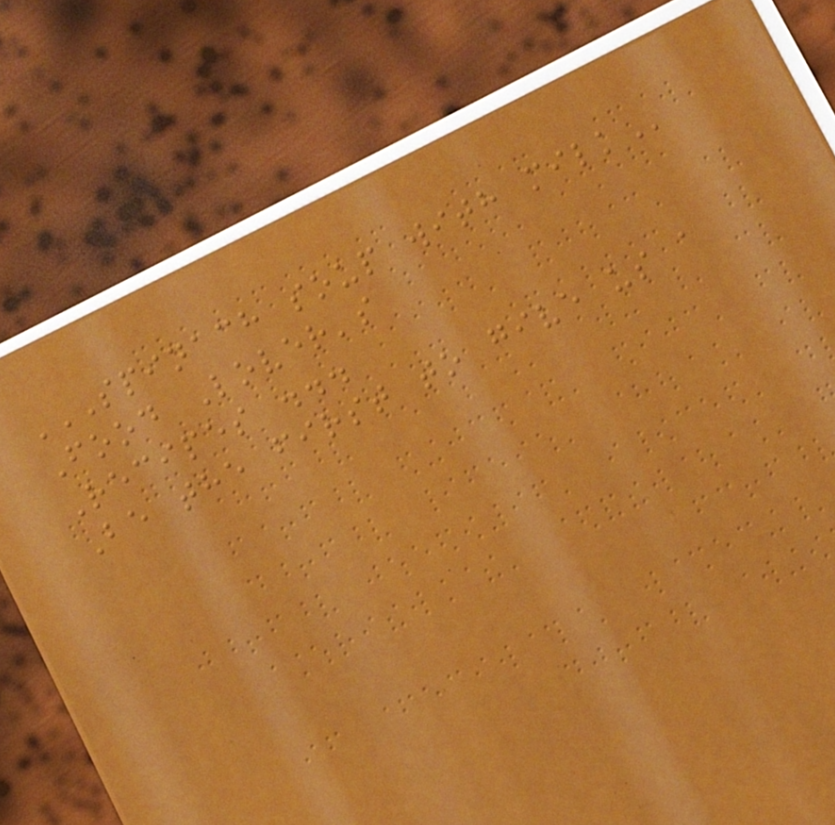SPINACH SOUP WITH MILK
Food Lover's
Recipes ...
Be the first to give us a
